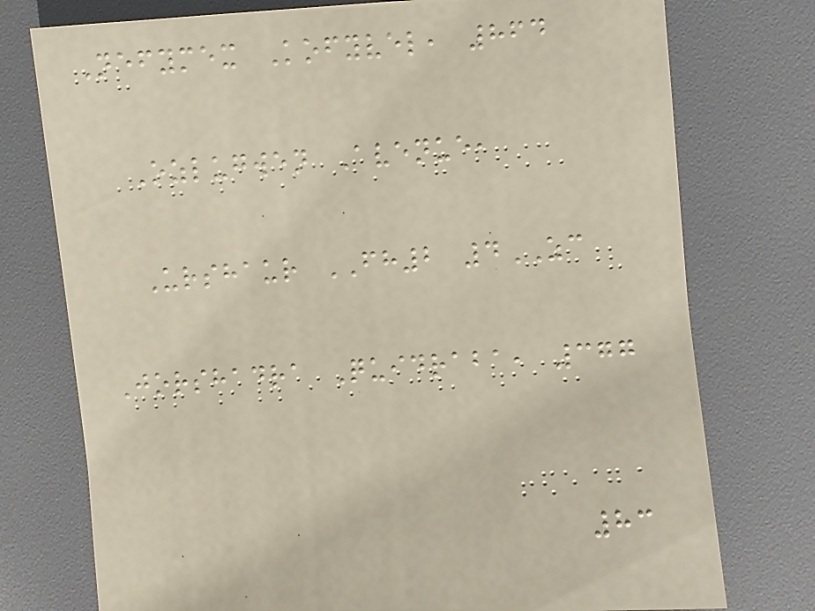Nefymex Kofyvel, 864
Ozlugwen Avenue,
Urshaur FH2 4ZC
Jorshadra Quidraba, 377
83
